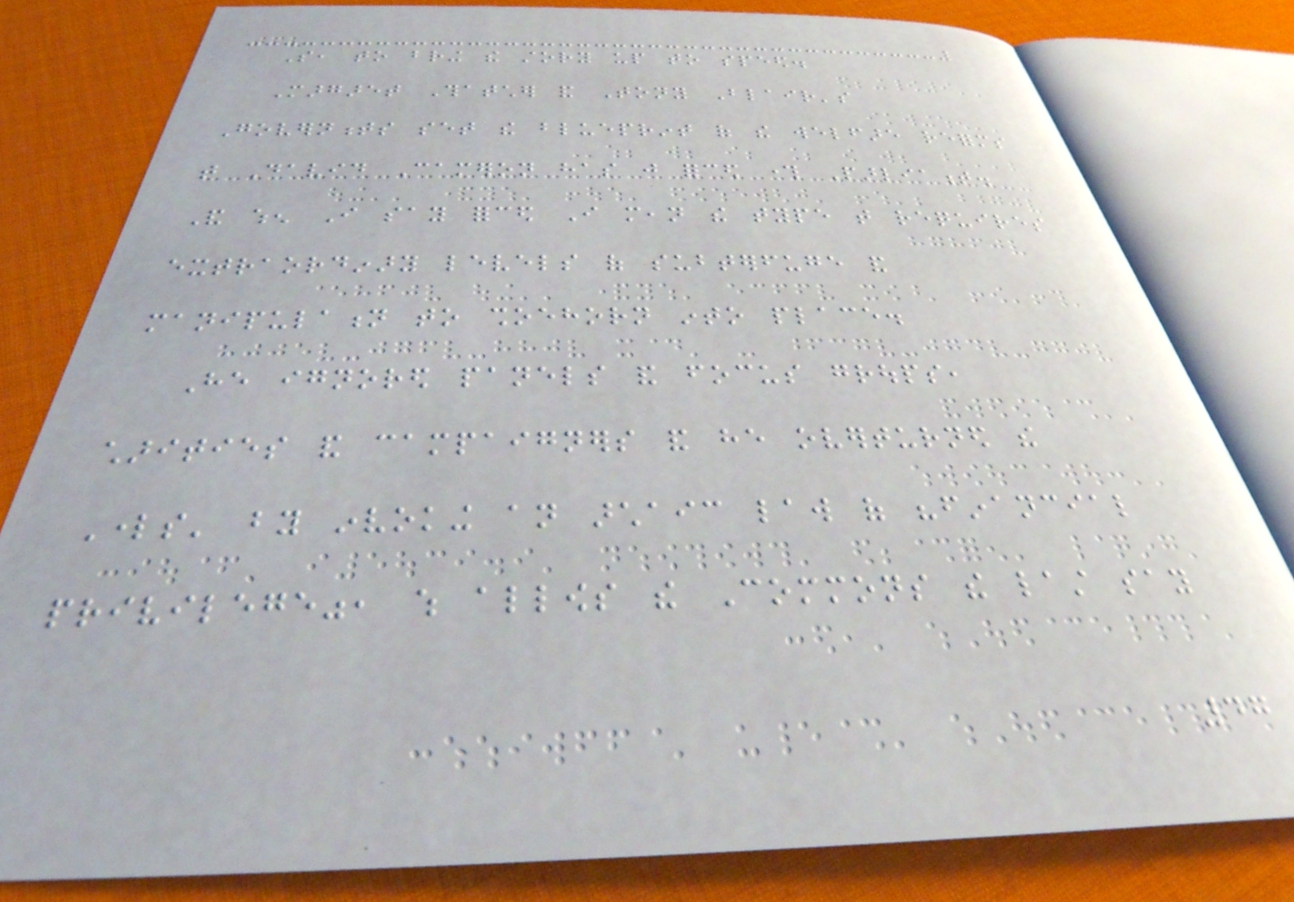So, to bring the story up to speed.
Margaret Thatcher and Tony Blair's
Governments set the blueprint of the welfare reforms
that David Cameron has just forced through Parliament.
And when I say forced I mean the type that requires
extraordinary levels of subterfuge and
manipulation to shoehorn into place.
He ignored panels and focus groups,
charities and campaigners and he overturned the
Lords' by invoking an archaic law of "financial
privilege", which allows the Commons the last say
47
